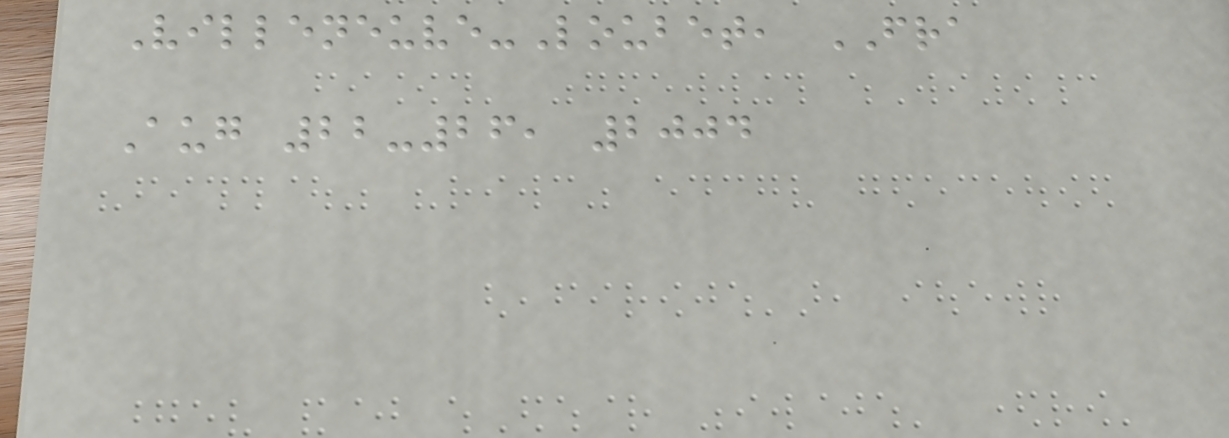Villeneuve-Loubet, FRA
Aug 22-26, 2004
